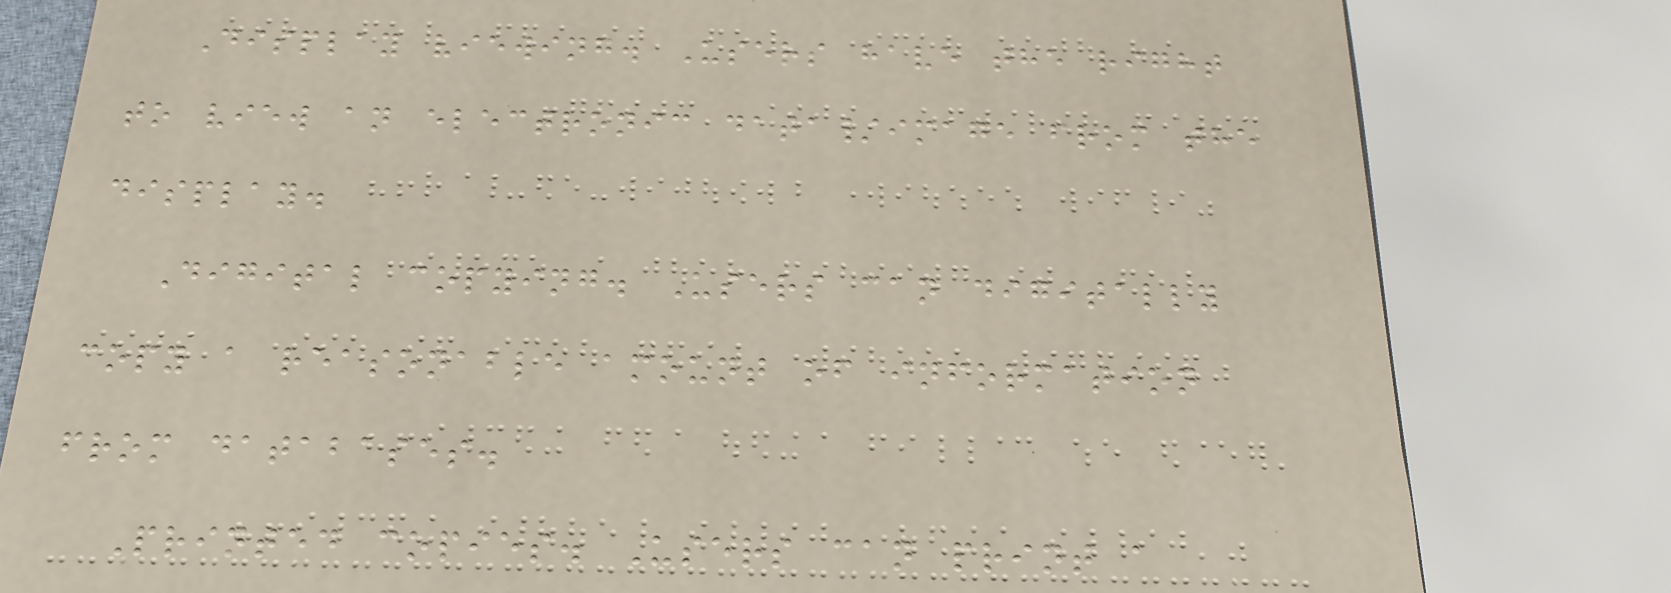Display viewing. Users have the right
to view an electronic data/image from the
display.
Digital copying. Users can digitally
copy a reasonable amount of information
from databases.
Printed copies. Users can print a
